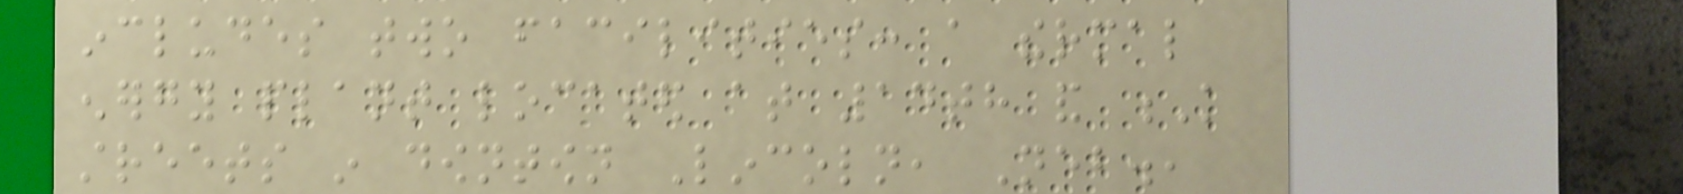includes two facilities: a thermal
energy plant located at 14th and K
streets in downtown Lincoln, Neb.,
